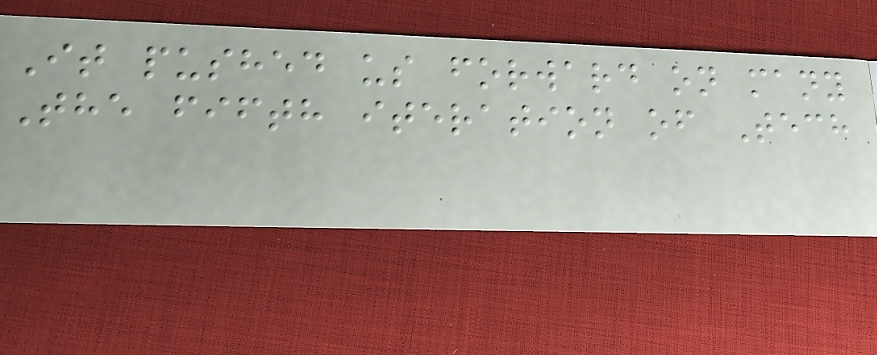It pushed us forward on many
The fifth iteration of Tech
